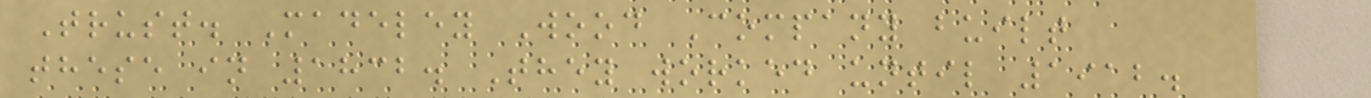Trust. Madeley Wood Company built
these in 1832. They worked until 1912.
